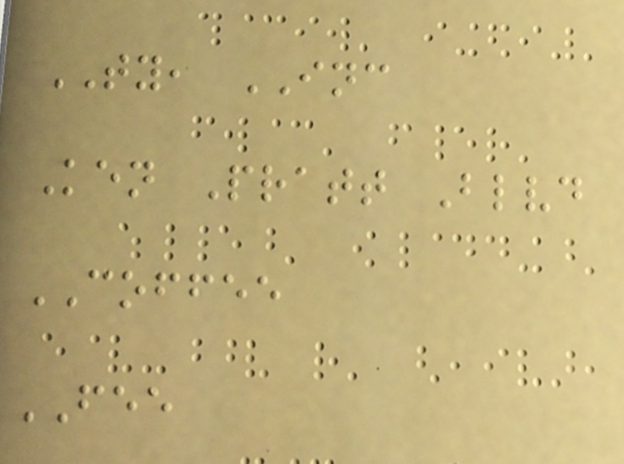TY, INC
Ken Pratt Blvd
COFFEE
FEE
